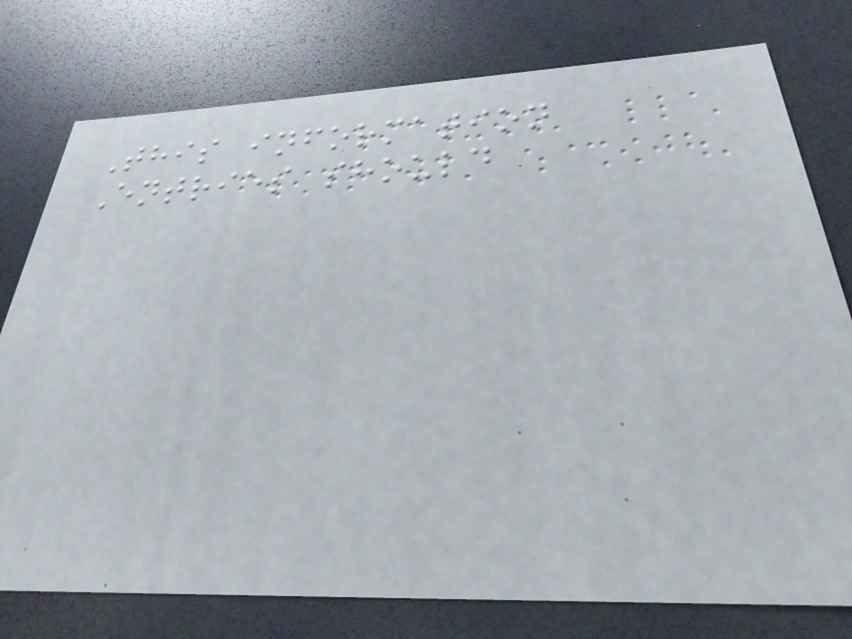This information
Entries should
